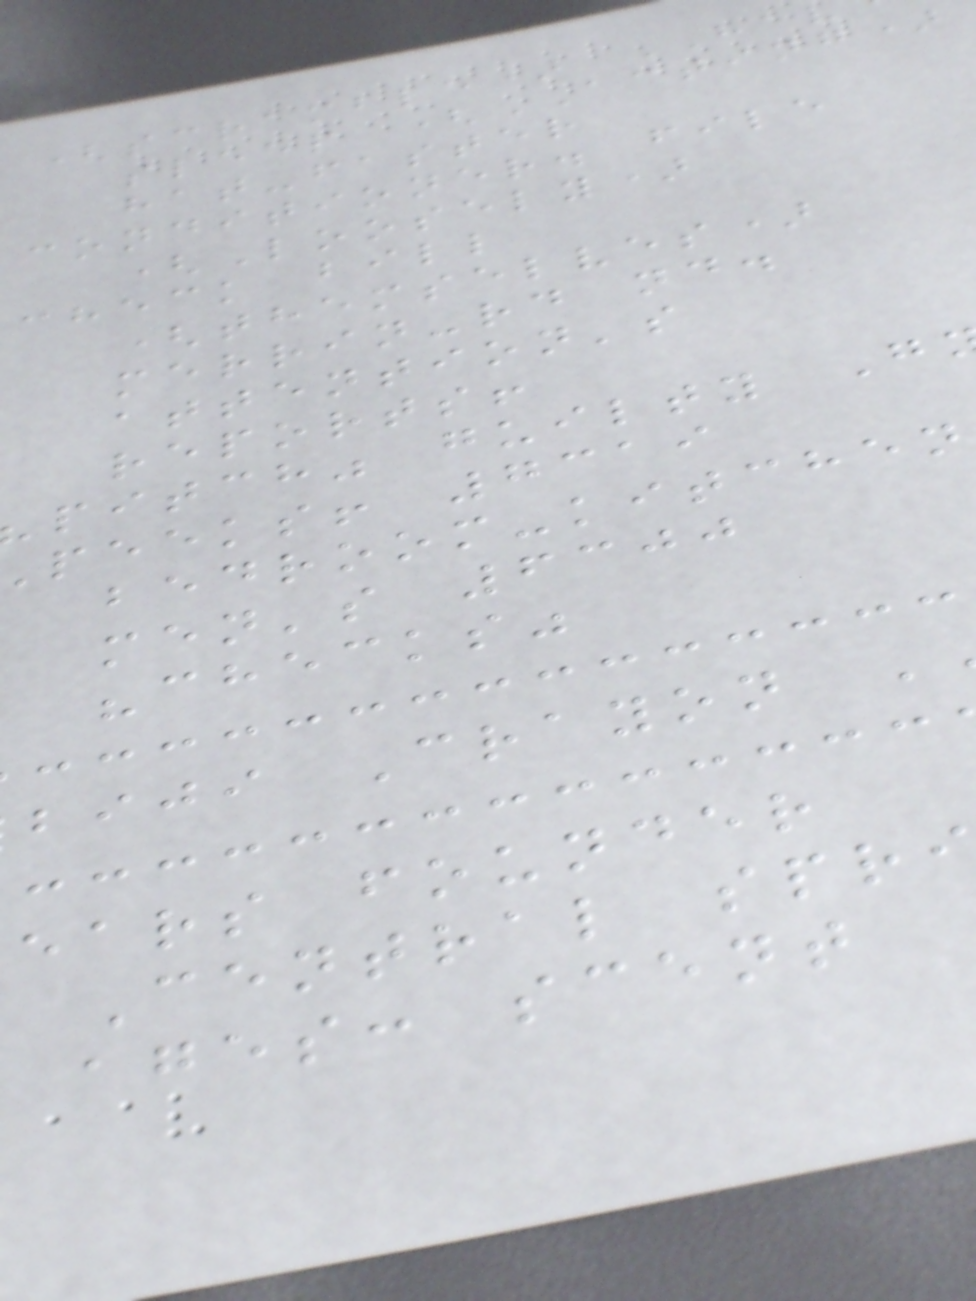(scramble) HA
sleep (ACTING)
hat-faster
conditioner. file
(Loosely)
check bill
(themselves)
merrin-rd nd.
attention's
reports!
pitch" guilty G
peeks! 7319
bedroom-kitchen
men's 6300
"checks"
biji Crayon
ears founder
Central spr
ages: scent
